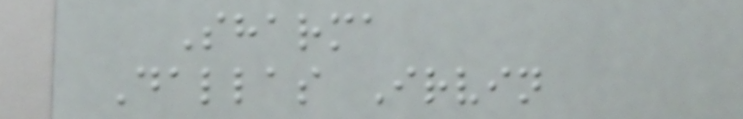Sharma
Dallas Irvin
